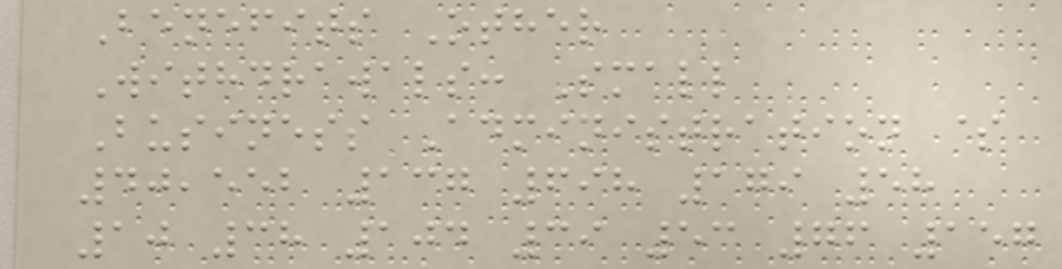Benefits Other
Withdrawals: Small
Business Administration $
40,552 137 698 179 58
10 38 104 39 53 76 157
